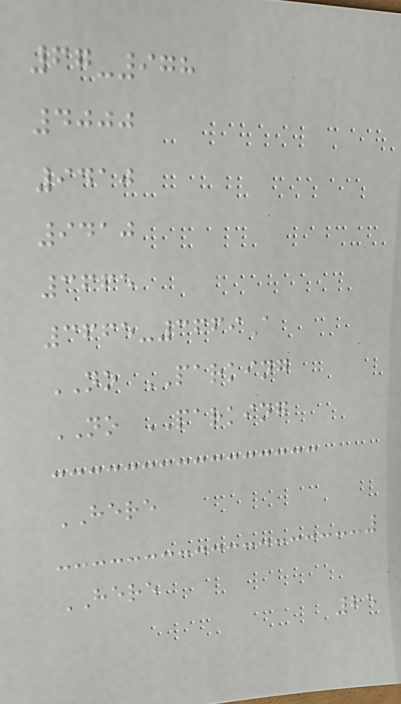67-978
4000
9410
9410
3665
3665-3669A
NO PARKING
NO PARKING
HERE
HERE
25
